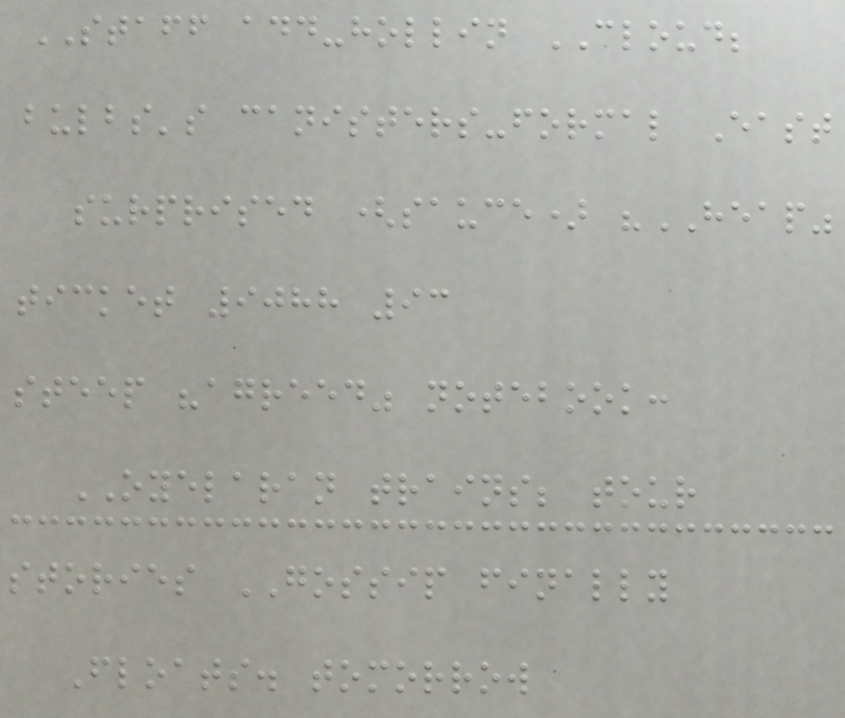STAFF add-hollin CLOUD;
bulbs's canisters-formal East
surprised (sauce) "HEAP"
ticket 9088 93
steep "agreed" notebook:
OYELARAN trains; tour
stories GOSSIP finally
Floats. tomorrow
